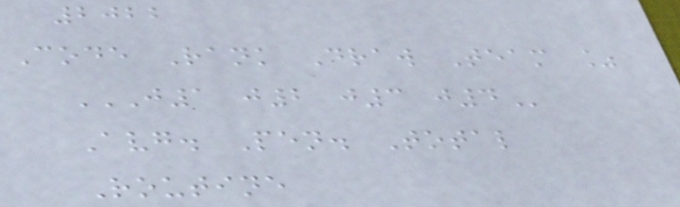2022
Code Rank Draw Team %
J1 J2 J3 J4
Avg. Pen. Total
Routine
